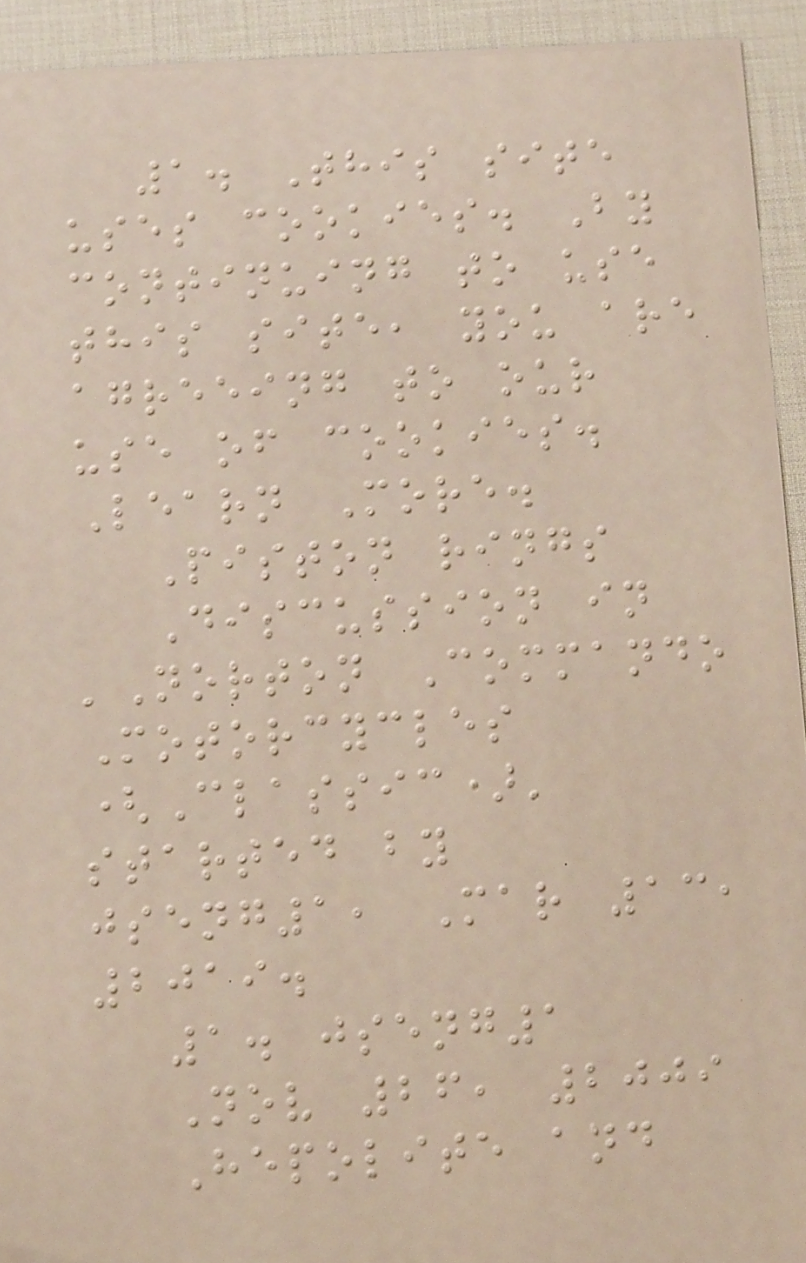1. This site
uses cookies. By
continuing to use
this site, you are
agreeing to our
use of cookies.
Learn More.
Piston rings
Discussion in
'Norton Commando
Motorcycles
(Classic)'
started by
jseng1, Mar 13,
2019.
1. jseng1
Nov 26, 2009
Hepolite and
